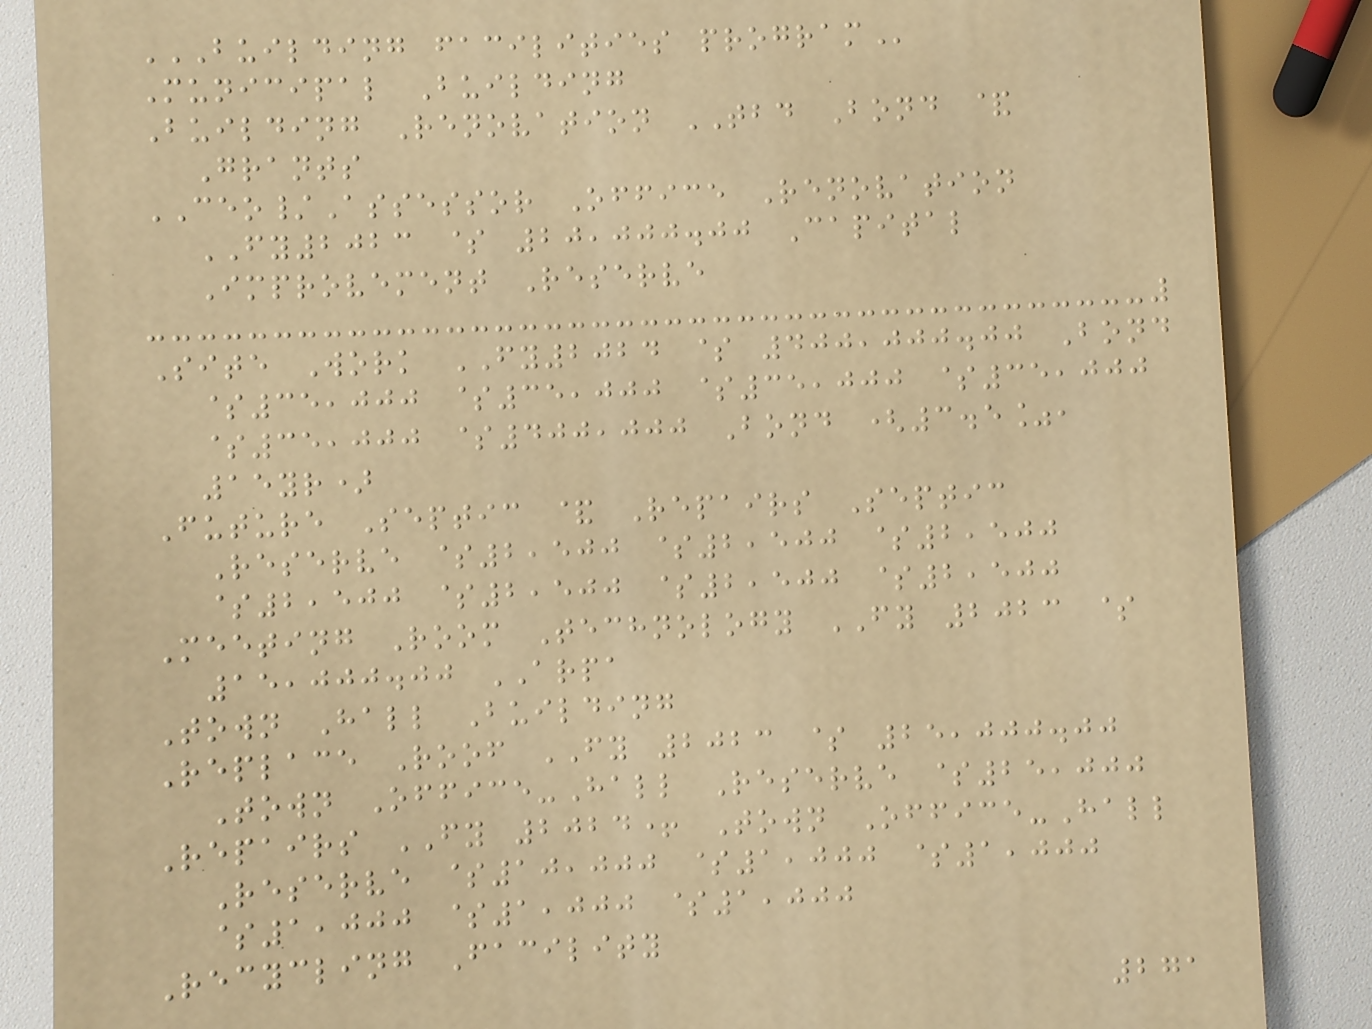BUILDING FACILITIES PROGRAM
Municipal Building
Building Renovation TBD Bond &
Grants
CEO/Assessor Office Renovation
FY2023 $ 20,000.00 Capital
Improvement Reserve
Site Work FY2024 $ 400,000.00 Bond
$35,000 $35,000 $35,000 $35,000
$35,000 $400,000 Bond (3.5%,
15yr)
Future Septic & Repairs Septic
Reserve $2,500 $2,500 $2,500
$2,500 $2,500 $2,500 $2,500
Meeting Room Technology FY 2023 $
15,000.00 ARPA
Town Hall Building
Replace Roof FY 2023 $ 25,000.00
Town Office-Hall Reserve $25,000
Repairs FY 2024+ Town Office-Hall
Reserve $10,000 $1,000 $1,000
$1,000 $1,000 $1,000
Recycling Facility
271
